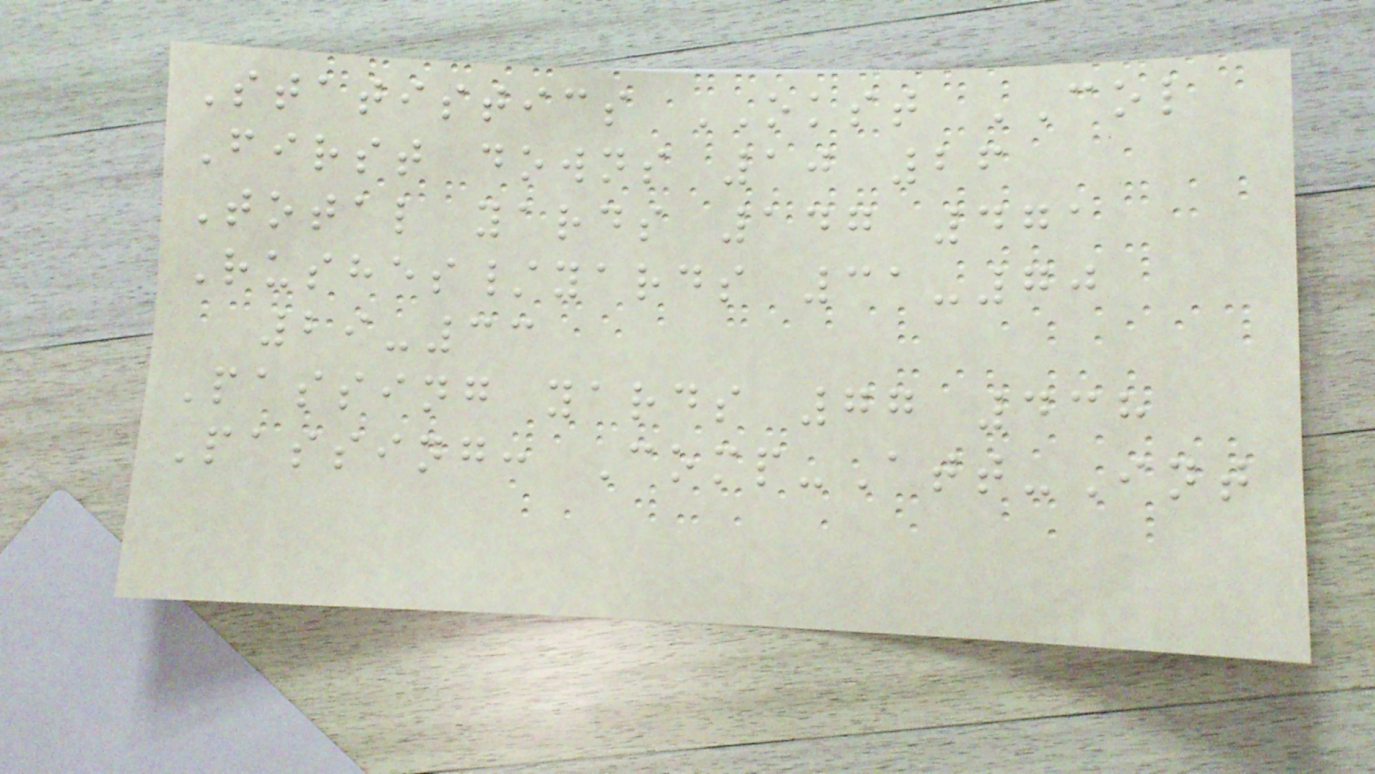Statistics OKST COL
First downs 10 26
Total yards 147 471
Rushes/yards 31-70
29-33
Passing yards 77 438
Passing: Comp-Att-Int
